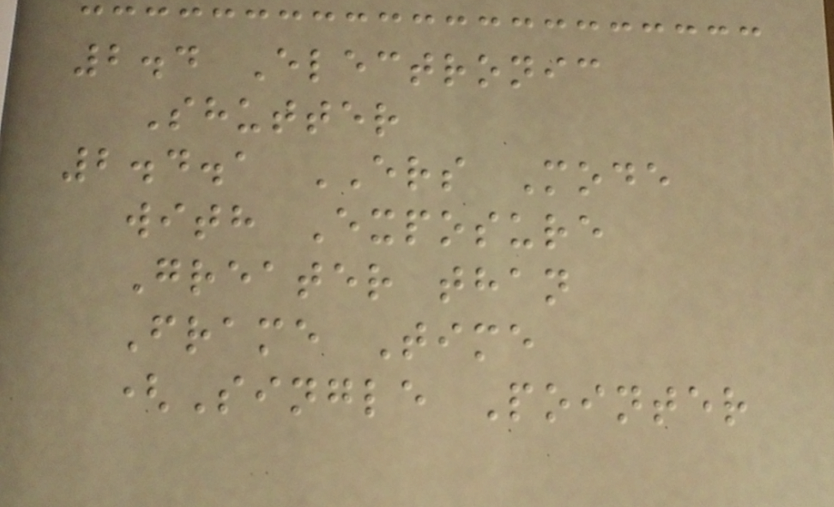2.4 Electronic
Shutter
2.4.1 ERS Mode
with Exposure
Greater than
Frame Time
(Single Pointer
